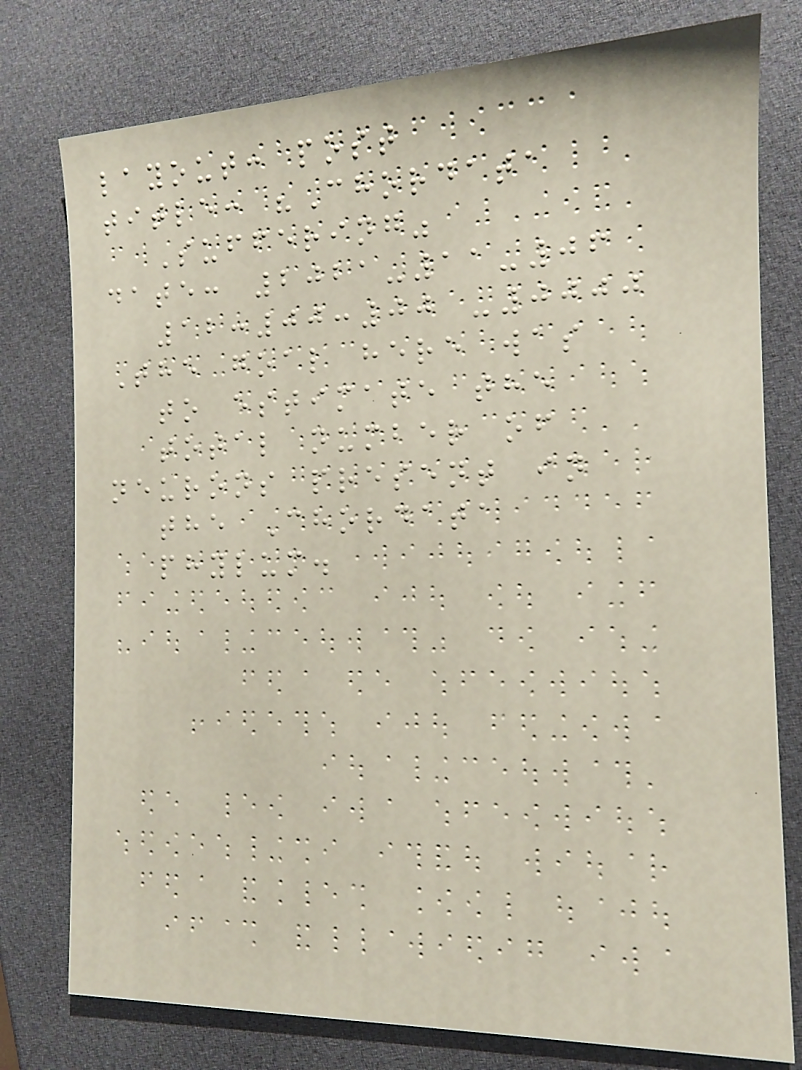layout: post
title: "Chordata
Suffering"
date: 2021-11-06
12:00:00 -0000
The goal here was
to estimate the
total number of
neurons present in
the Chordata
phylum.
